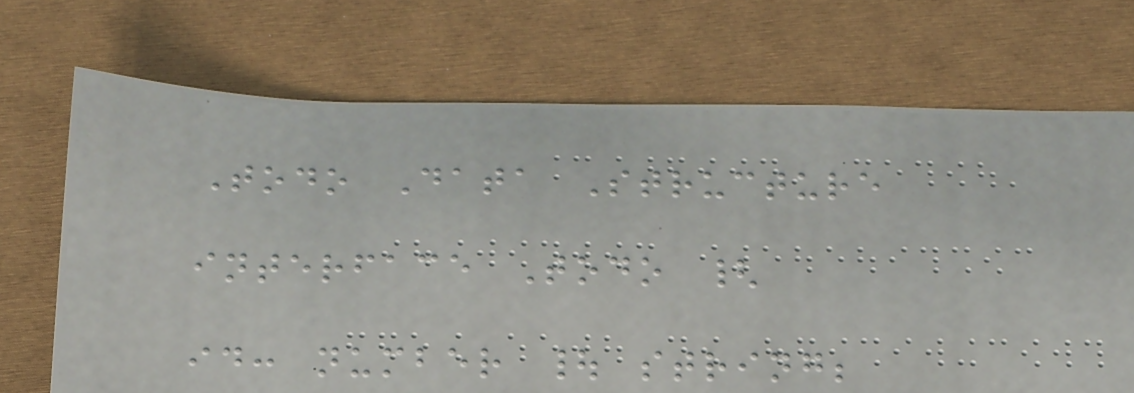Todo Data Structure
interface Todo {
id: number | string;
